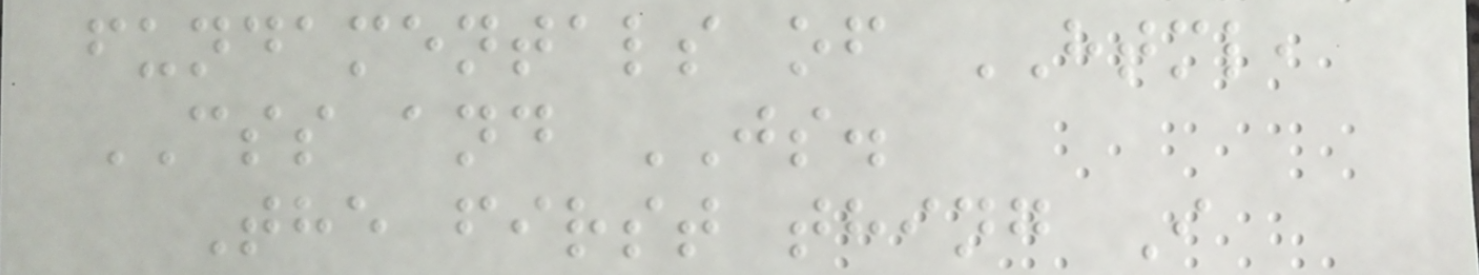fundamentals of HTML,
CSS and JS.
The first thing I
